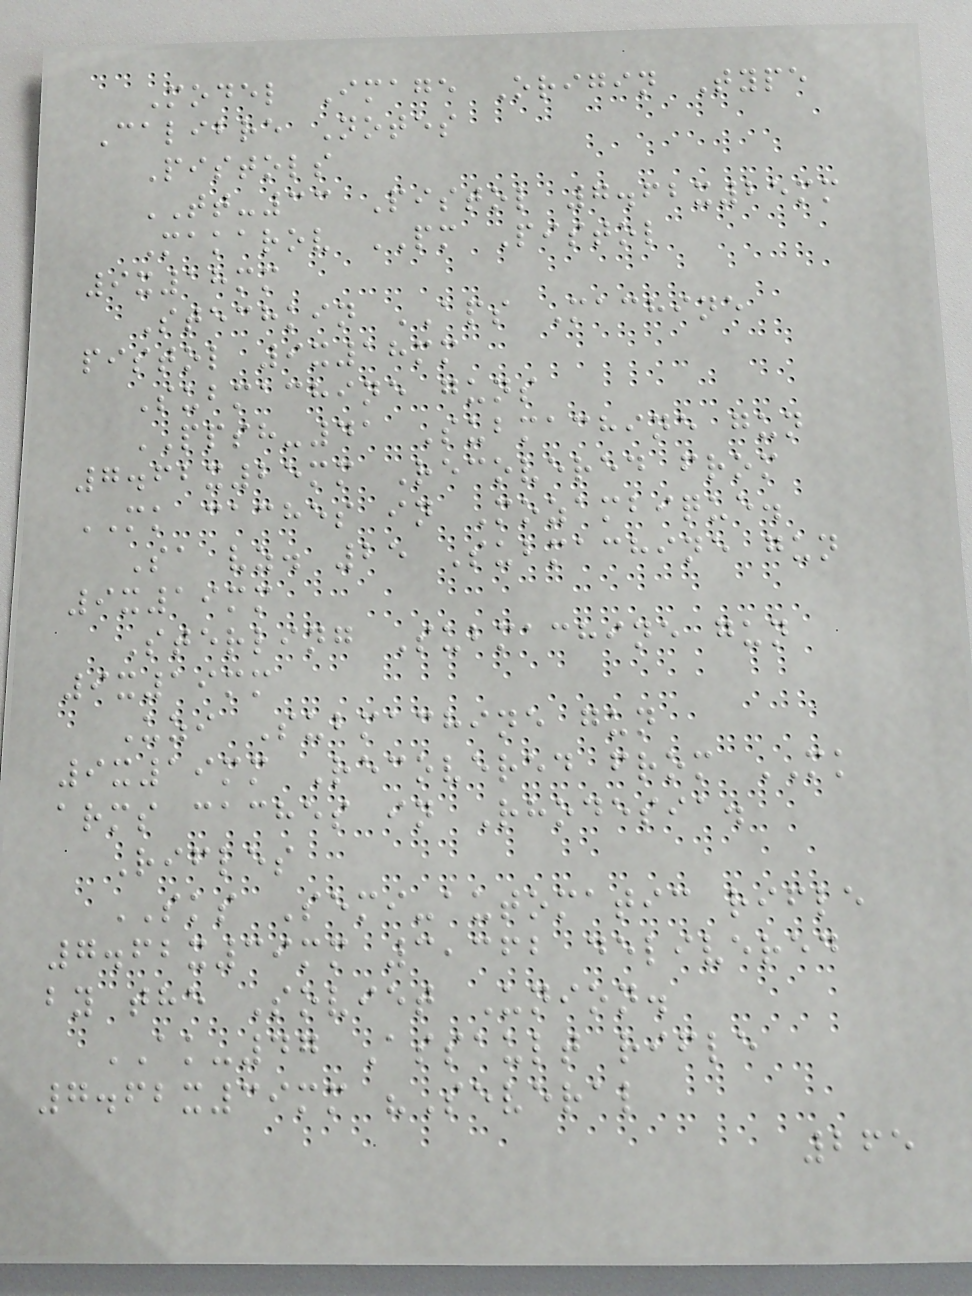Model Image Origin Type
Calibre Notes
Pistols
TT-33 Pistol 7.62x25mm
Makarov PM Pistol
9x18mm
Stechkin APS Machine
pistol 9x18mm
Submachine guns
PPSH-41 Submachine gun
7.62x25mm Recovered from
MK caches in Mozambique.
Sa vz. 25 Submachine gun
9x19mm
Sterling Submachine gun
9x19mm
Uzi Submachine gun
9x19mm Recovered from MK
arms caches in Rhodesia.
Rifles
SKS Semi-automatic rifle
7.62x39mm 3,362 delivered
by the Soviet Union.
AK-47 Assault rifle
7.62x39mm "Several
265
